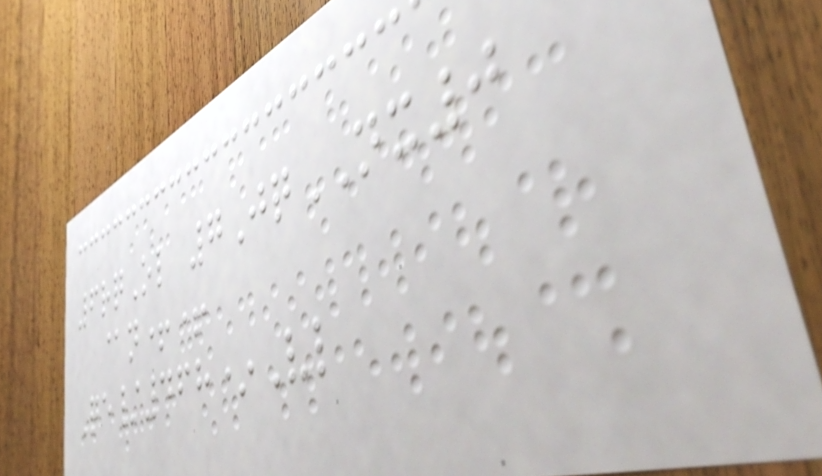6rqOl 7JqNX0
@n++
Qe/468*Vl
